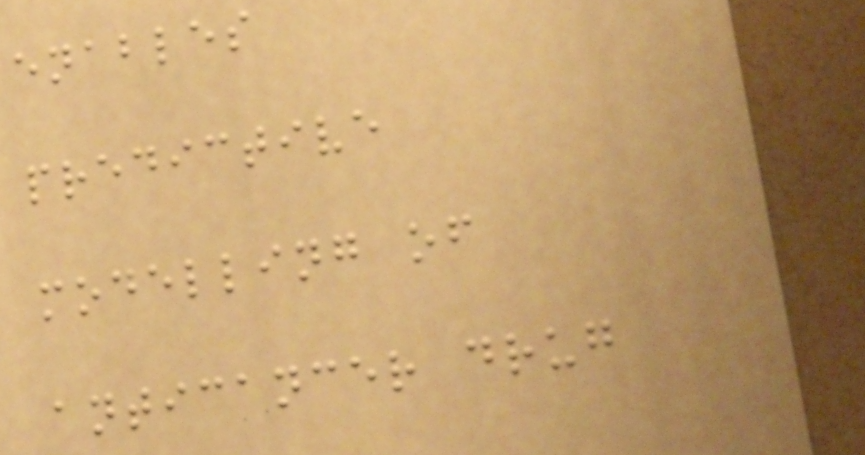enables
predictive
modelling of
anticancer drug
